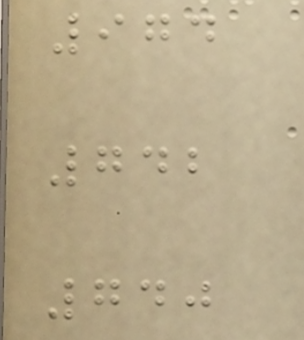974
742
740
